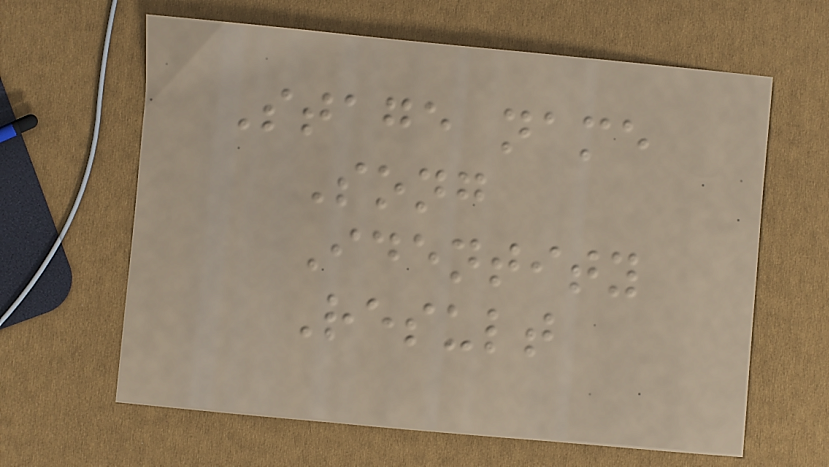Stage name
Song
Identity
Result
